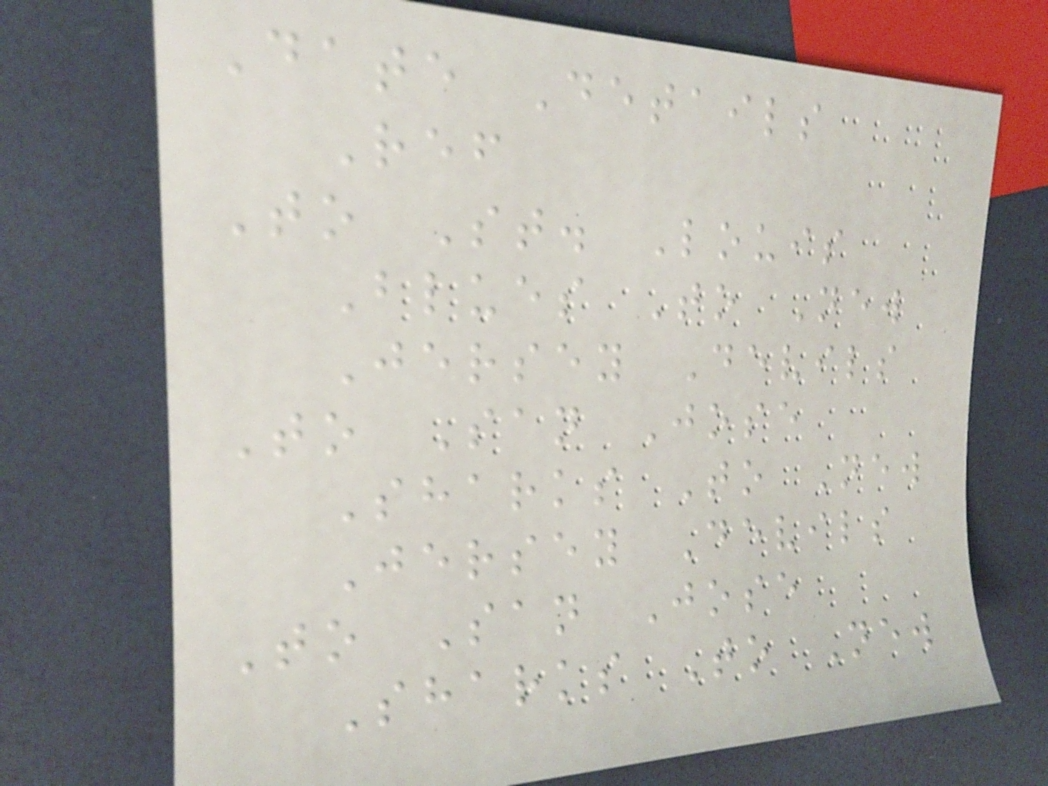Date Details
Ref
To St. Louis
Blues To New
Jersey Devils
To San Jose
Sharks To New
Jersey Devils
To San Jose
Sharks To New
